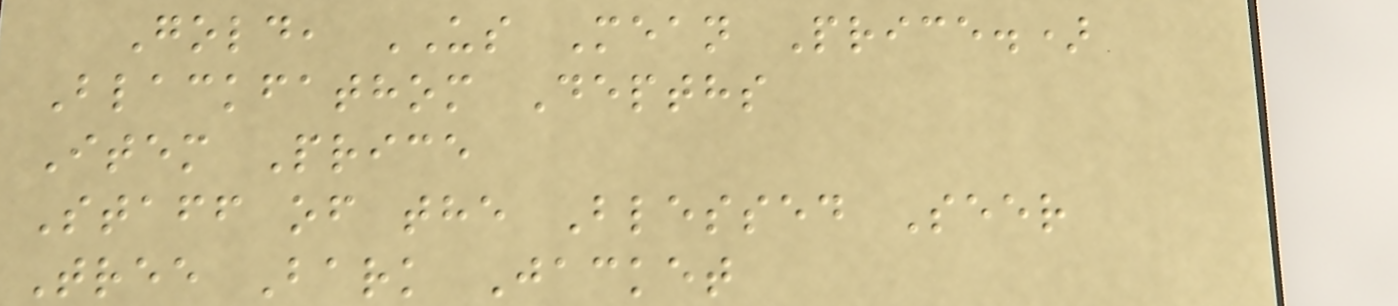Gold, US Mean Price.)
Blackfathom Depths
Item Price
Staff of the Blessed Seer
Tree Bark Jacket
